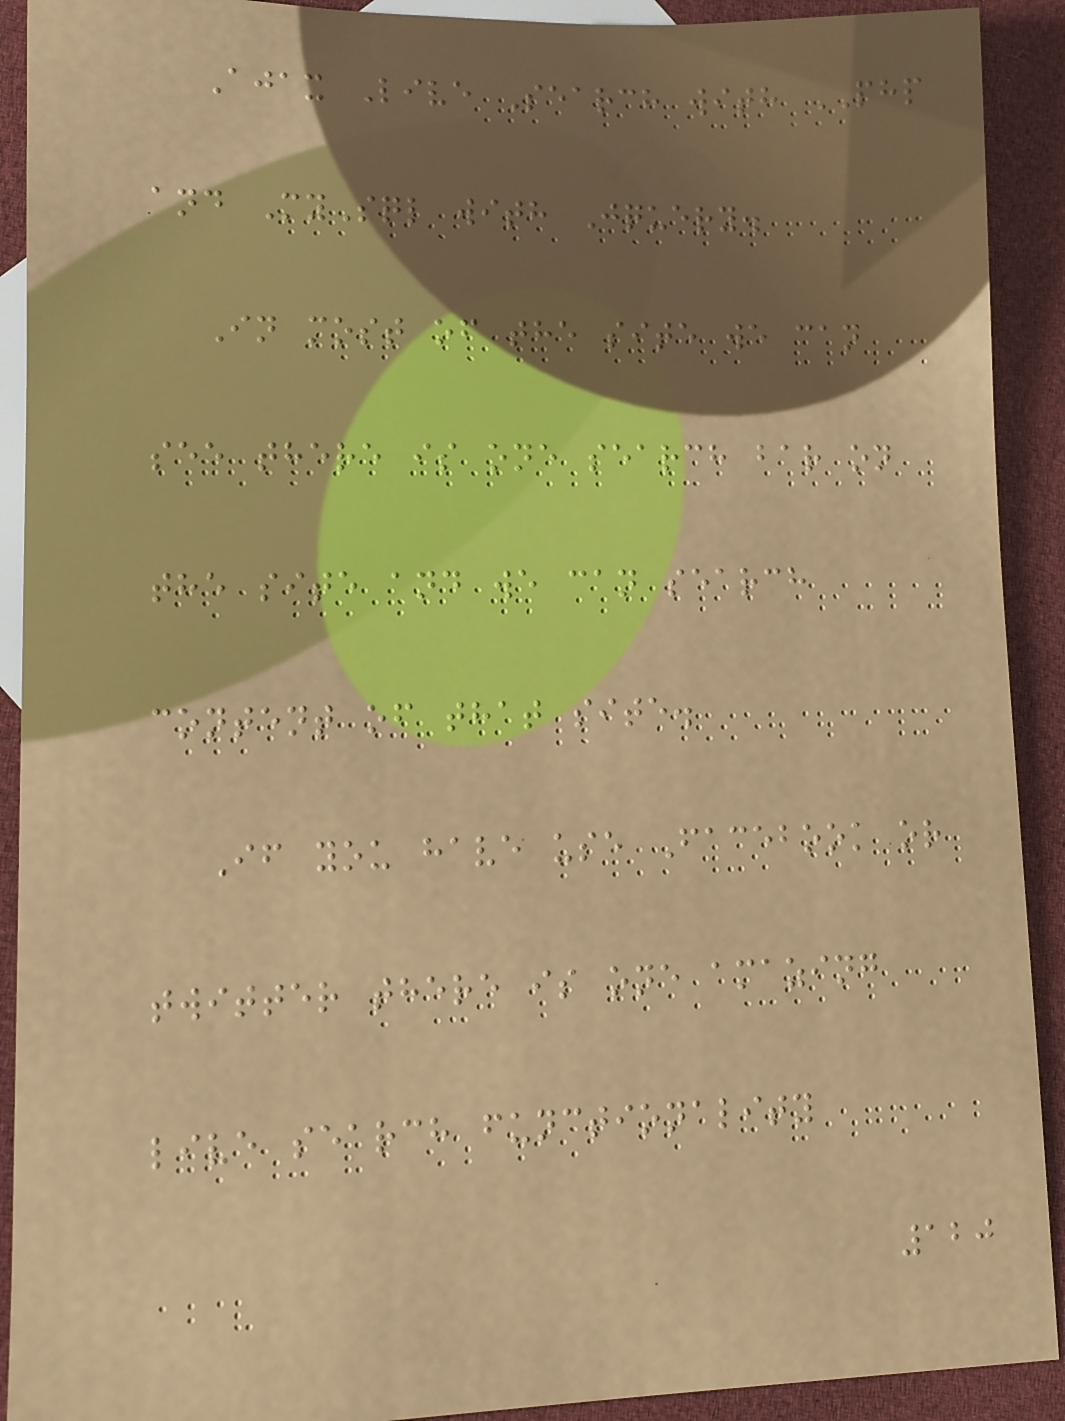Ajax Live Search with PHP
and MySql with Jquery.
In most of the site we can
see there is one search bar on
the site and we can search
content of that site.
If you have use Facebook or
twitter there is one amazing
live search functionality
120
